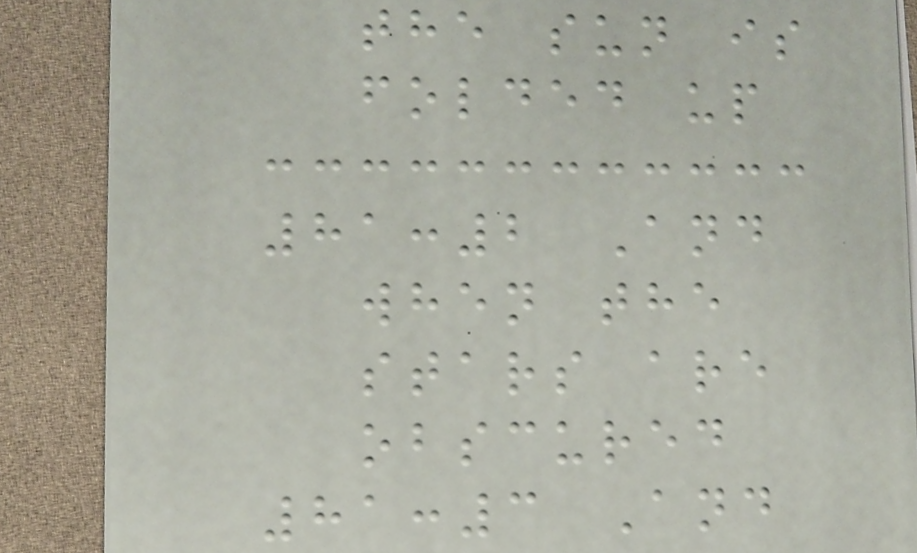the sun is
folded up
81:2 And
when the
stars are
obscured
81:3 And
